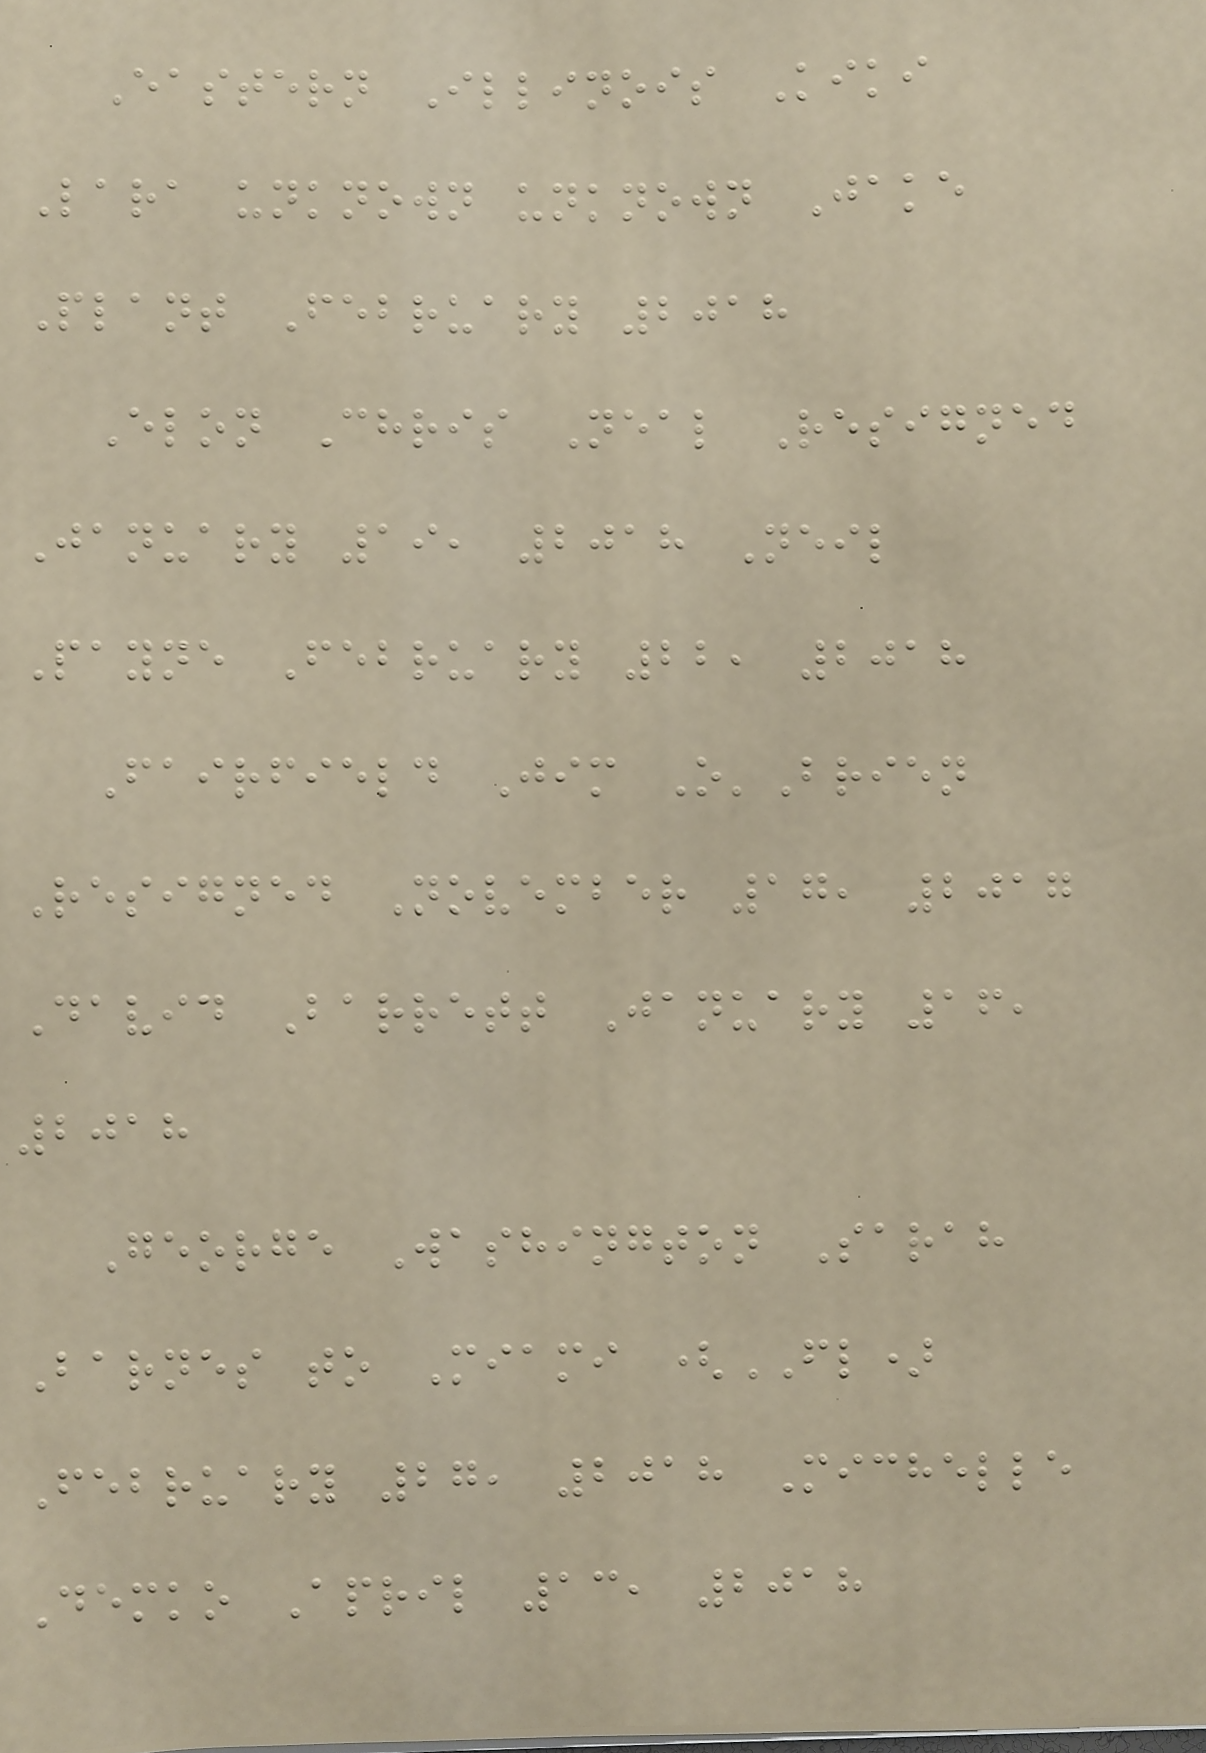Eastern Illinois Kiki
Lara unknown unknown Jake
Plant February 2018
Elon Chris Neal Resigned
January 19, 2018 Neil
Payne February 22, 2018
Fairfield Jim O'Brien
Resigned November 17, 2017
David Barrett January 16,
2018
George Washington Sarah
Barnes to Miami (FL)
February 27, 2018 Michelle
Demko April 13, 2018
